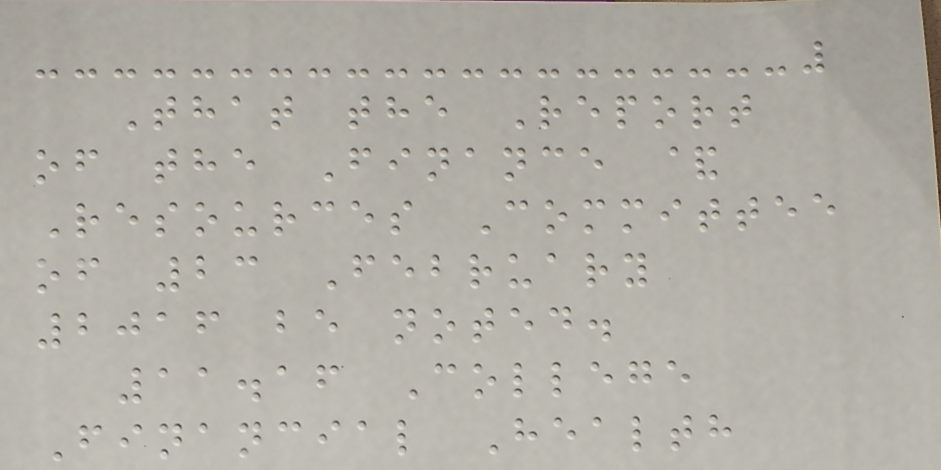That the Report
of the Finance &
Resources Committee
of 23 February
2016 be noted.
11.16 College
Financial Health
